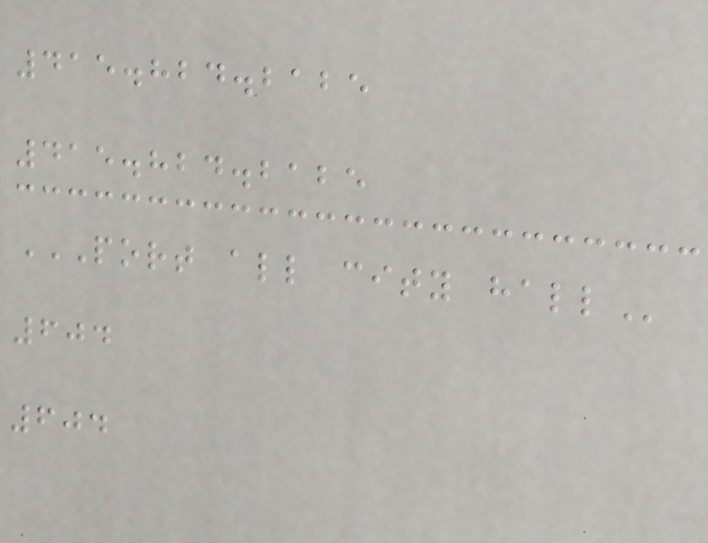415.824.2125
415.824.2125
PORT ALL CITY HALL
604
604
